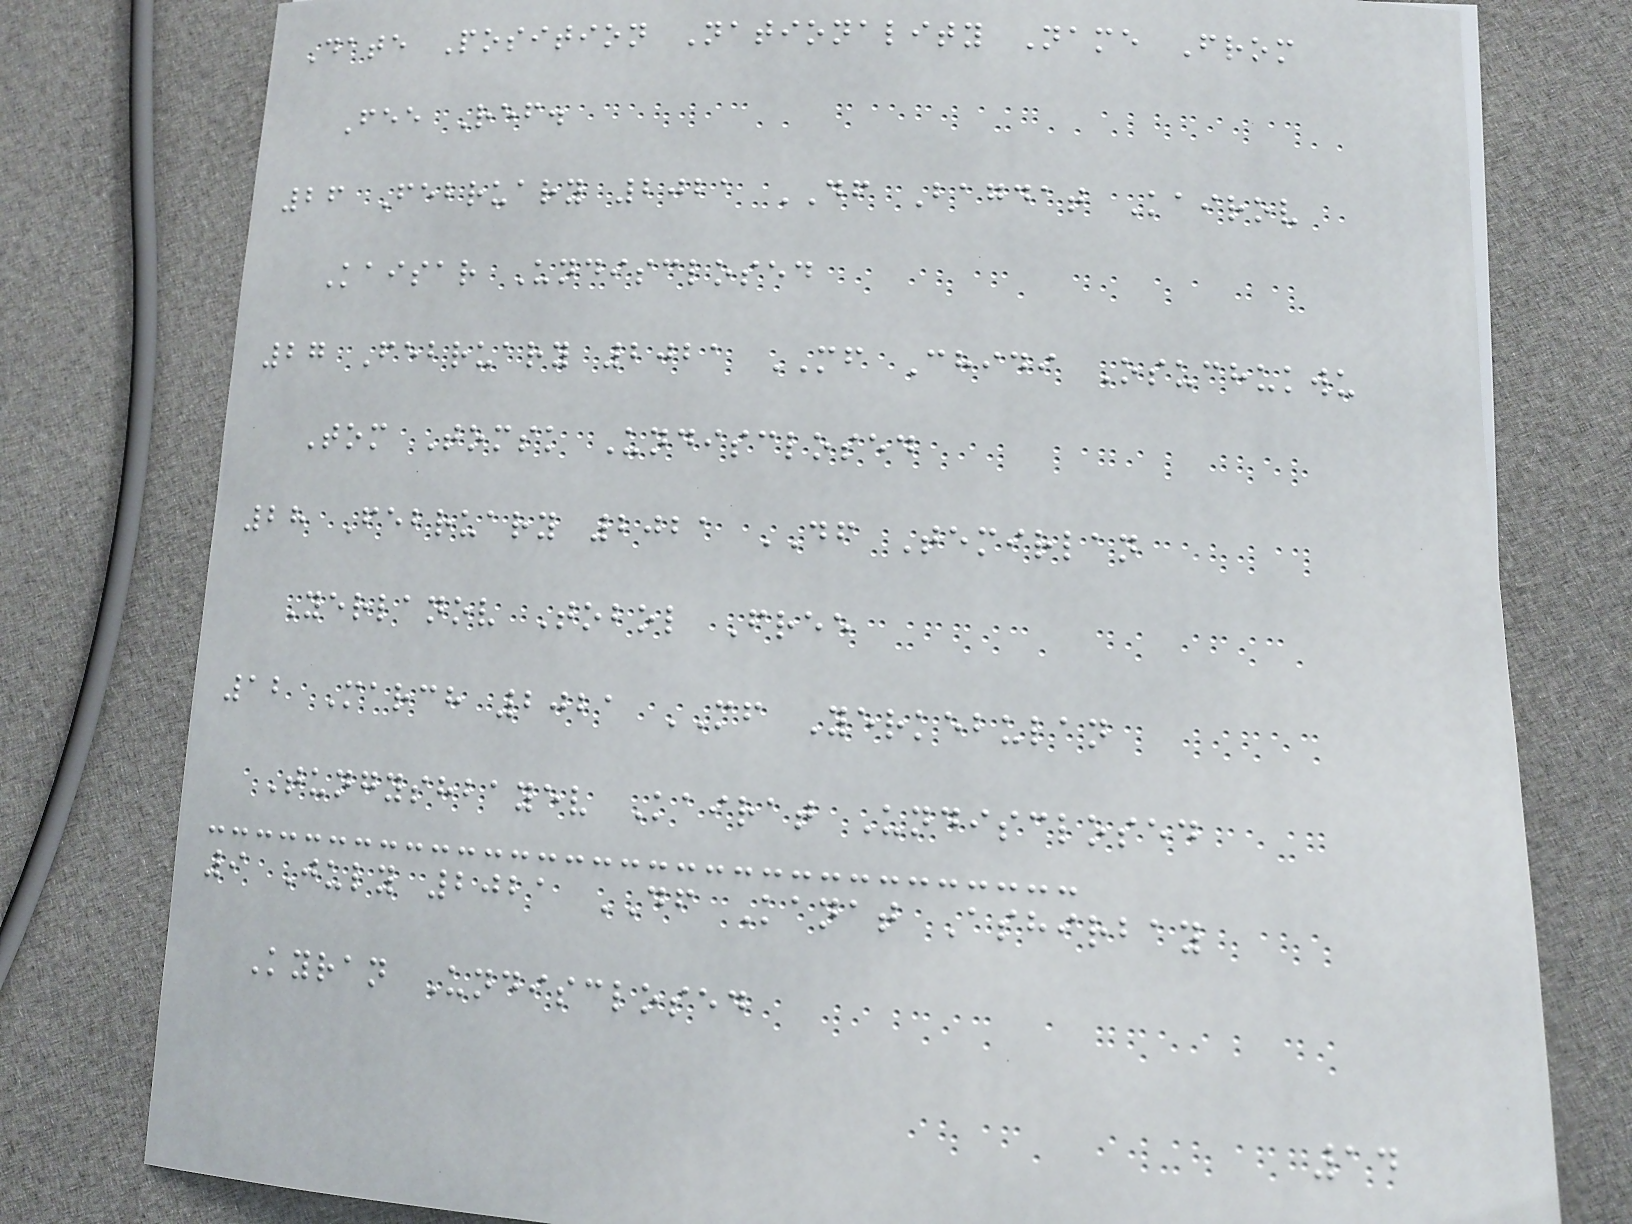Date Position Nationality Name From
Fee Ref.
26 February 2021 DF Bagdat Kairov
Kaisar Undisclosed
27 February 2021 MF Chidi Osuchukwu
Tom Tomsk Undisclosed
28 February 2021 DF Temirlan
Yerlanov Tobol Free
12 March 2021 MF Yerkebulan
Tungyshbayev Kairat Undisclosed
9 July 2021 DF Kanat Ashirbay
Kyran Undisclosed
14
